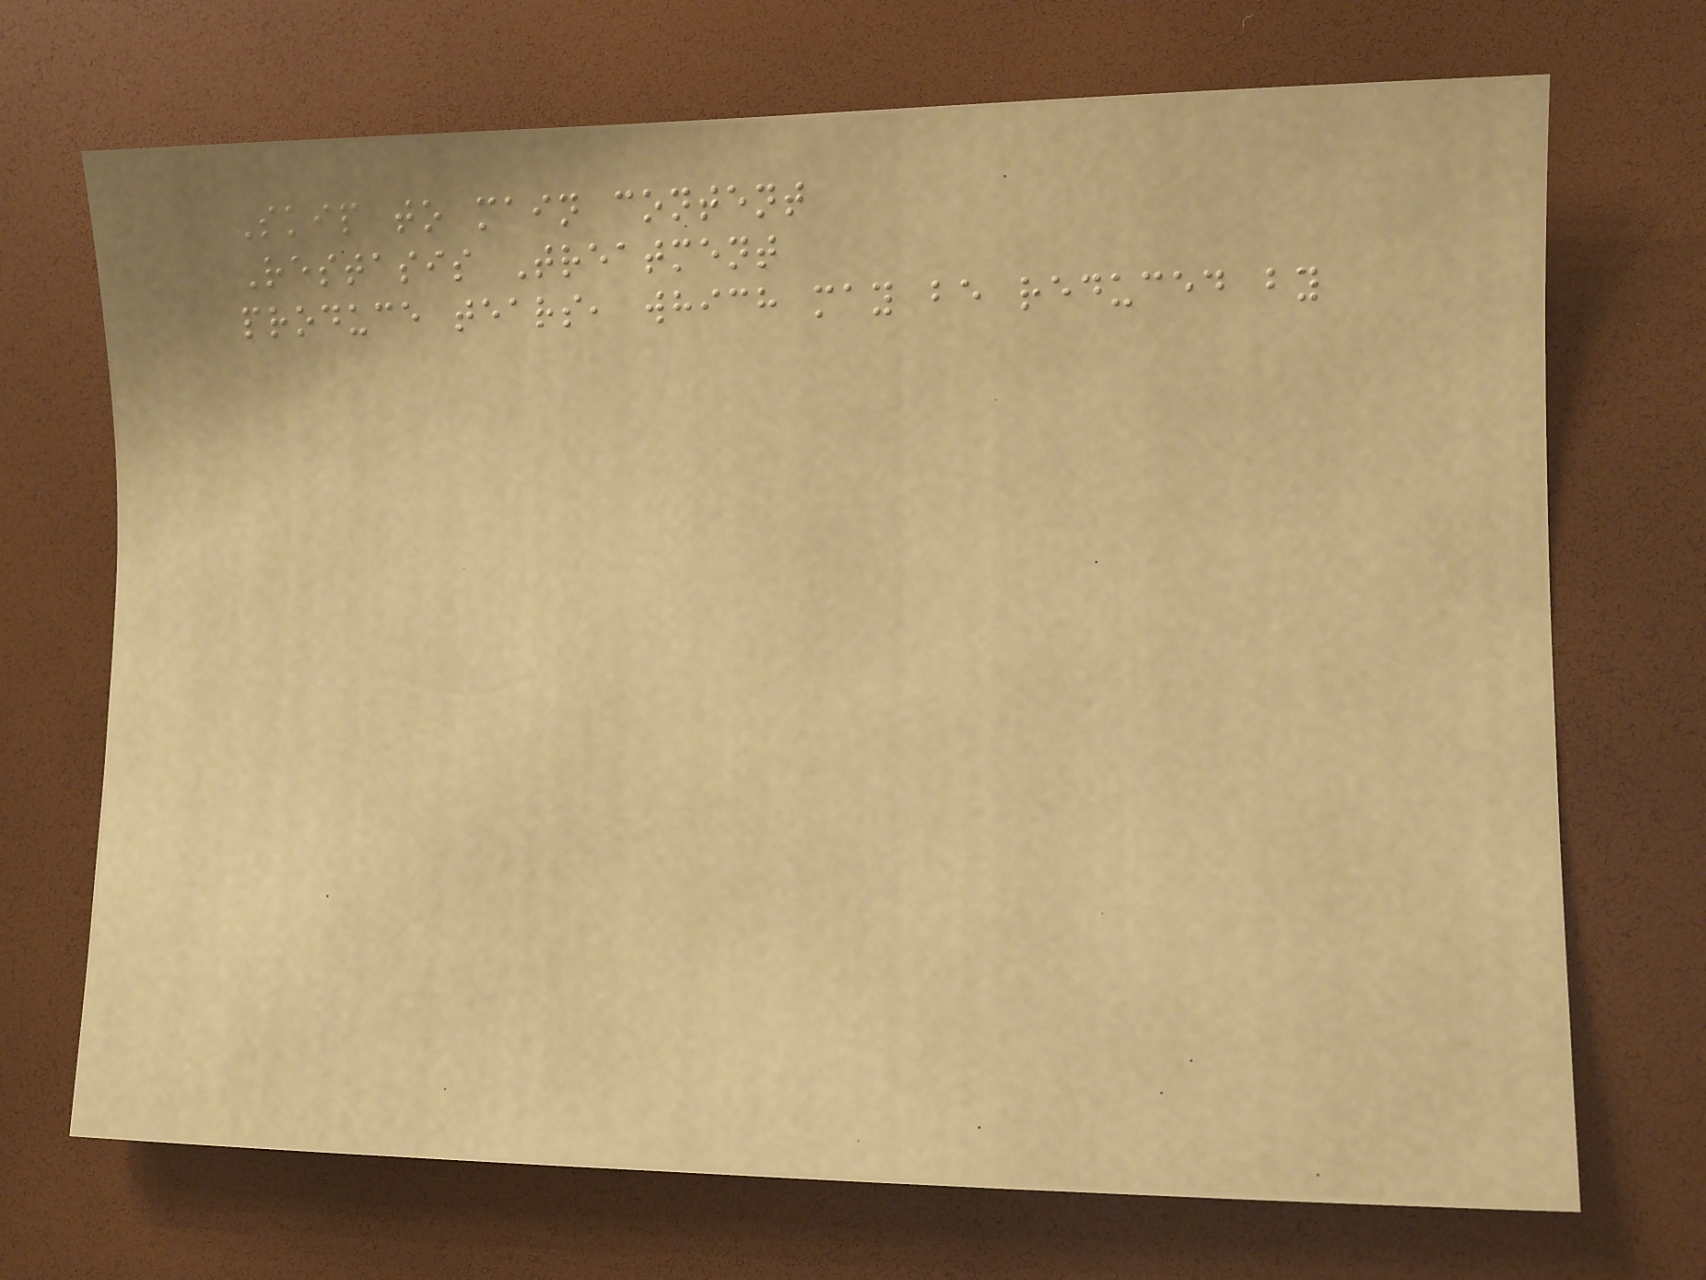Skip to main content
Restasis Treatment
produce tears, which may be reduced by
